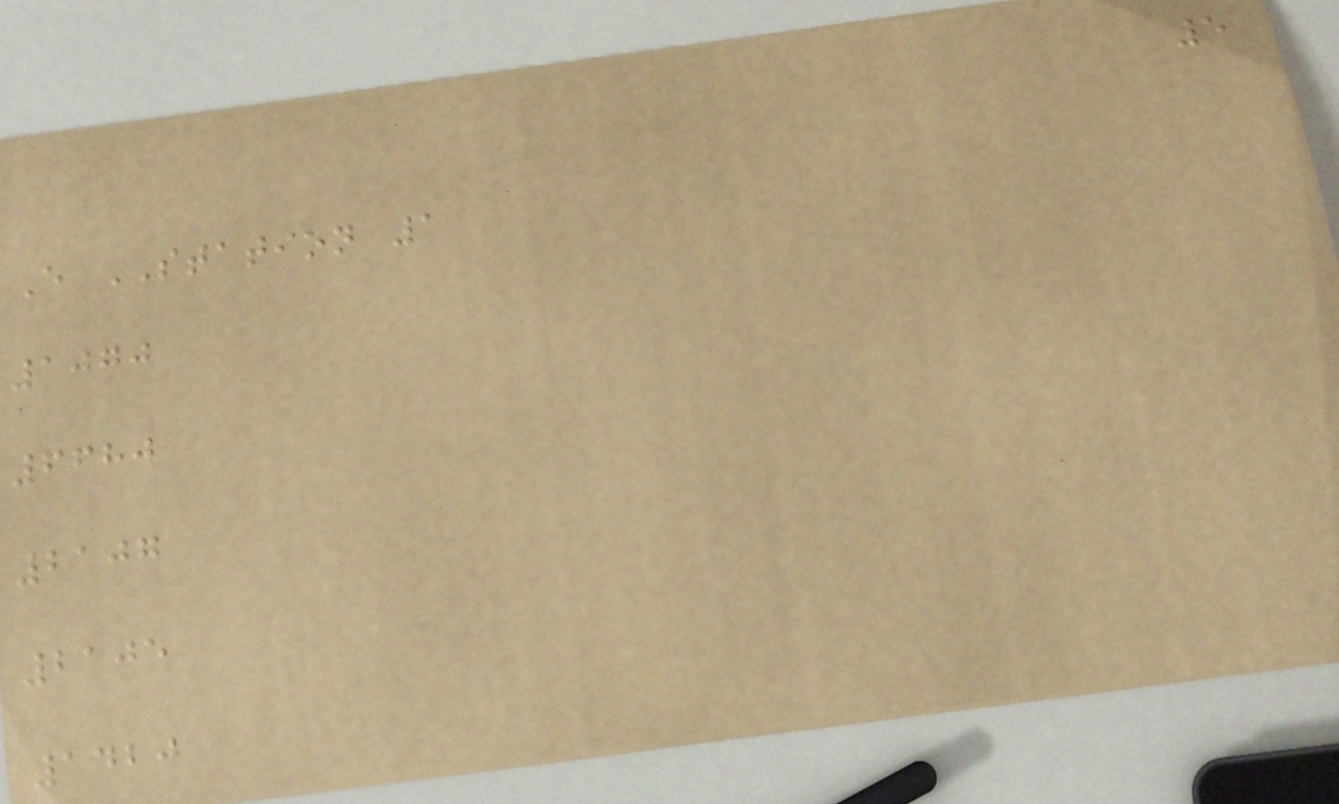5
E STATION 1
1070
6680
2107
2105
1420
